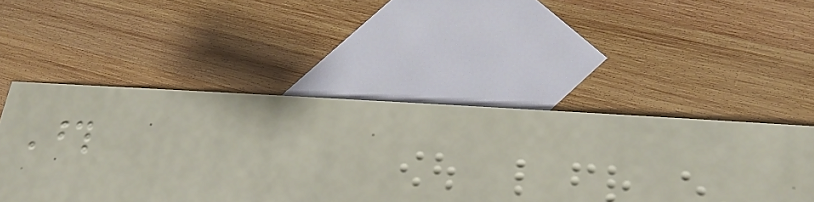Those
